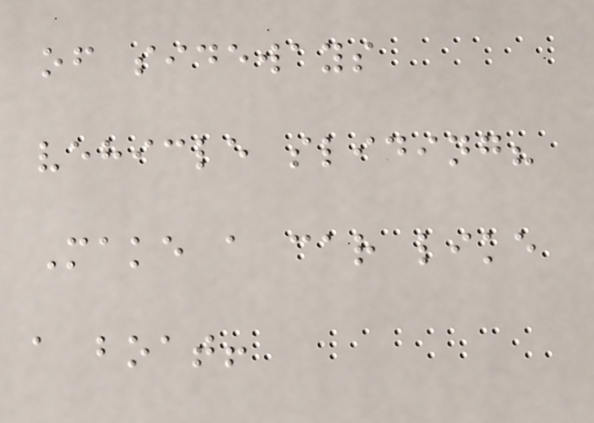of sideways
vehicle sliding?
Make a car like
a boat!
